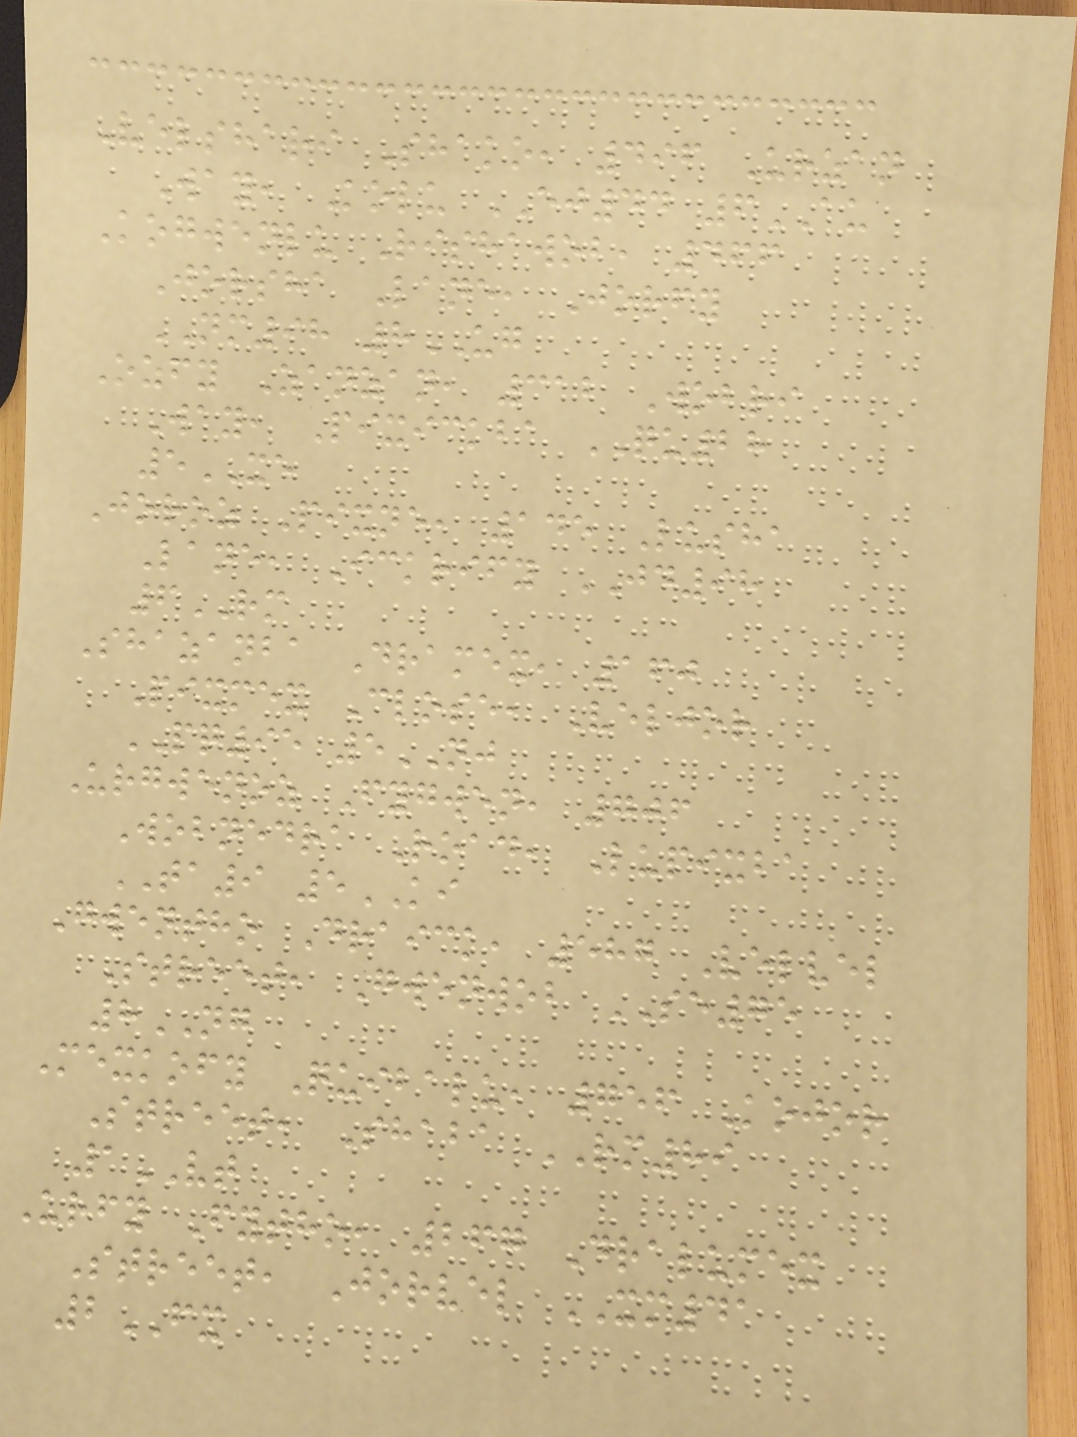Velshari Shako, 496 Urzan
Way, Kolu EJ44 6AU
Kogwenlu Rishawob, 466
Jorsha Lane, Jorfy
NM98 8UG
Ozfy Zanzan, 312 Wobri
Way, Pixickba QU28
5XE
Joroz Pixne, 145 Lusha
Lane, Ickrify JD98
6RM
Shazanba Dramex, 160
Pixmex Close, Veljor
PQ95 5NJ
Urgwenoz Fygwen, 706
Wobnedra Road, Lupixba
TA9 5KI
Gwentho Draick, 587 Velvel
Street, Gwenwob SE75
8NG
Mexkofy Quibalu, 756 Kojor
Street, Shaba RM89
1VT
Urfy Fytho, 267 Dralumex
Street, Jorvel XM41
2FX
